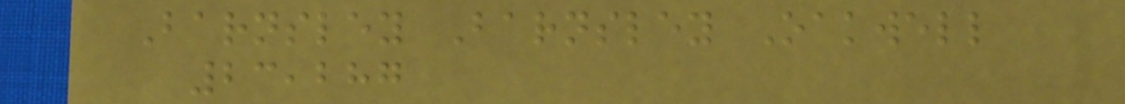Barnsley Barnsley Oakwell
23,287
